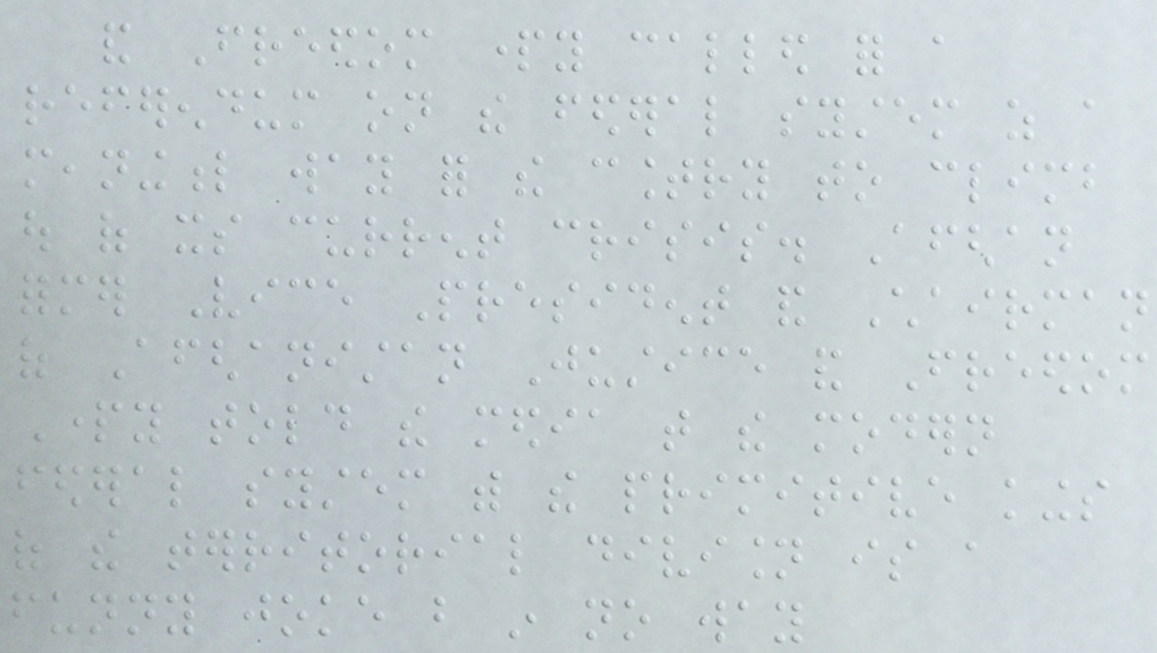and Freedom party called for a
referendum on the federal system as a
meaningful way for the country to climb
out of its current crisis. Afghan
former Vice President and Chairman
of Afghanistan Justice and Freedom
Party told the media that the modern
federal system with the primitive kings
of the territorial division is a
funny joke but in no way
